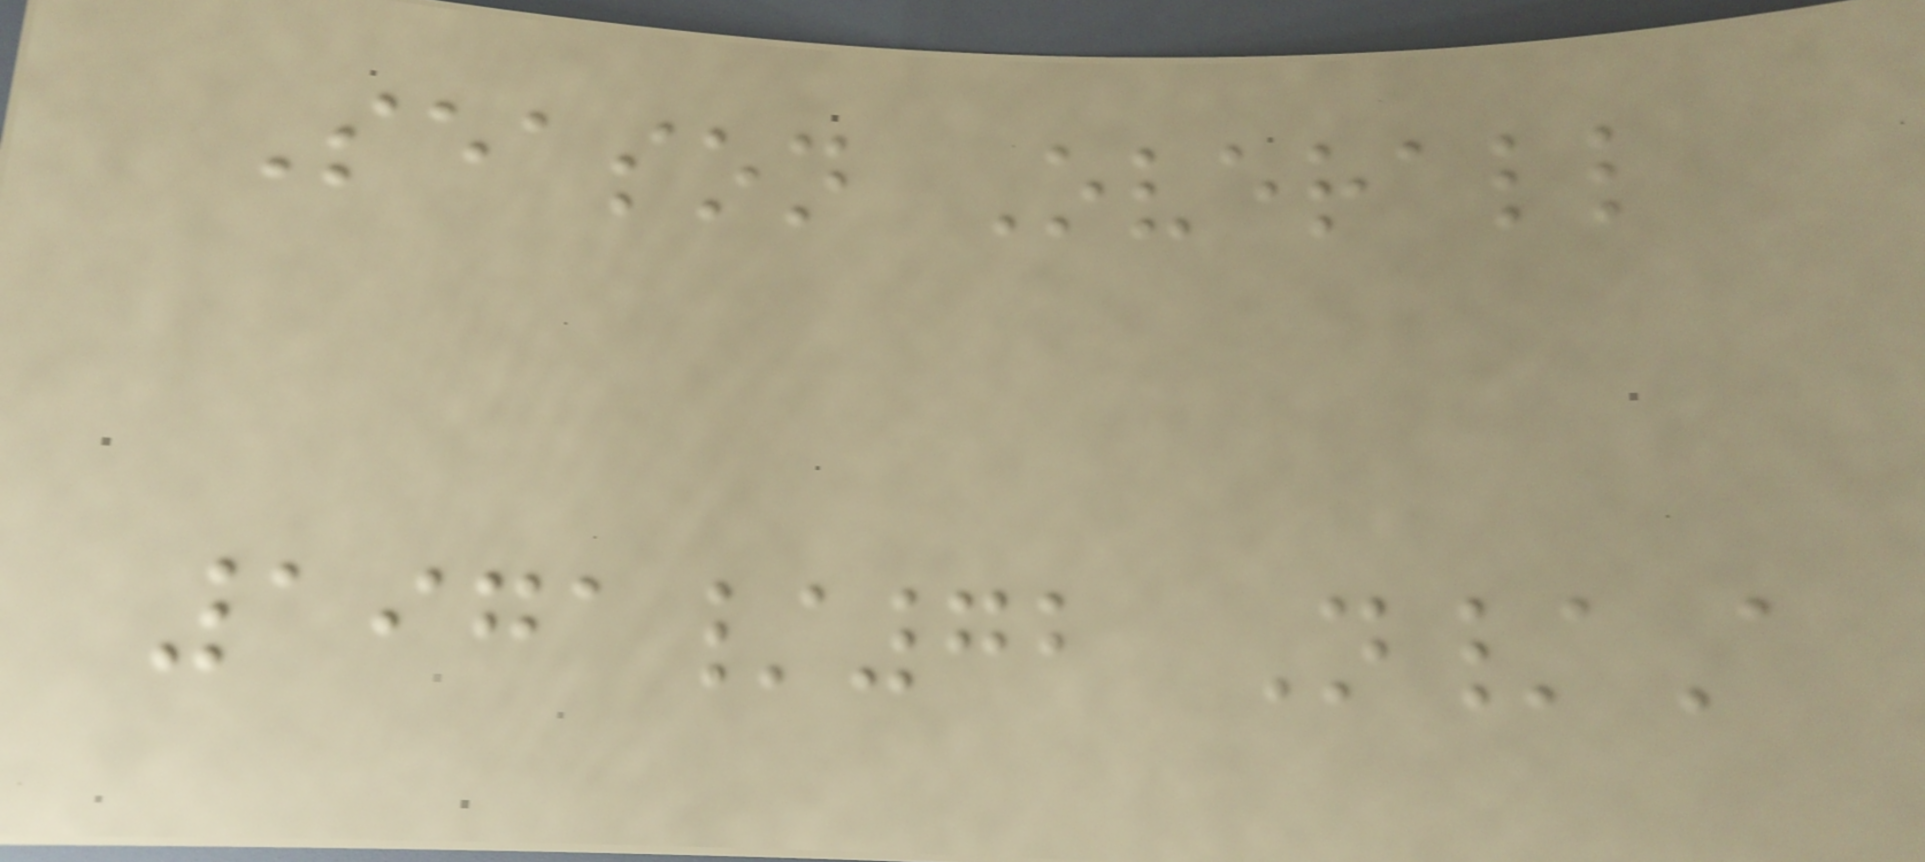Season Overall
1971/72 N/A
